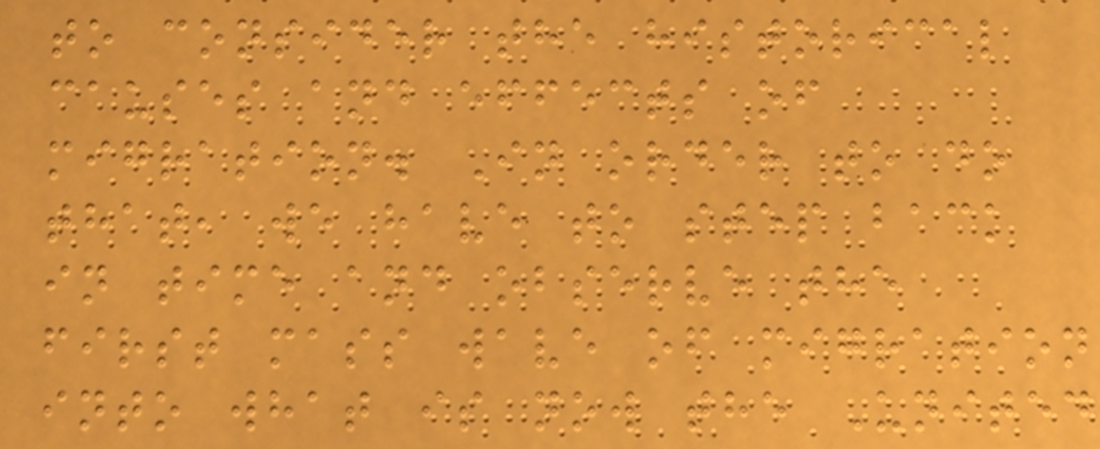to consider the historical
causes and effects of
migration. In order to do
that, we have to step back
in time and observe the
first mass wave of migration
into what is now the United
